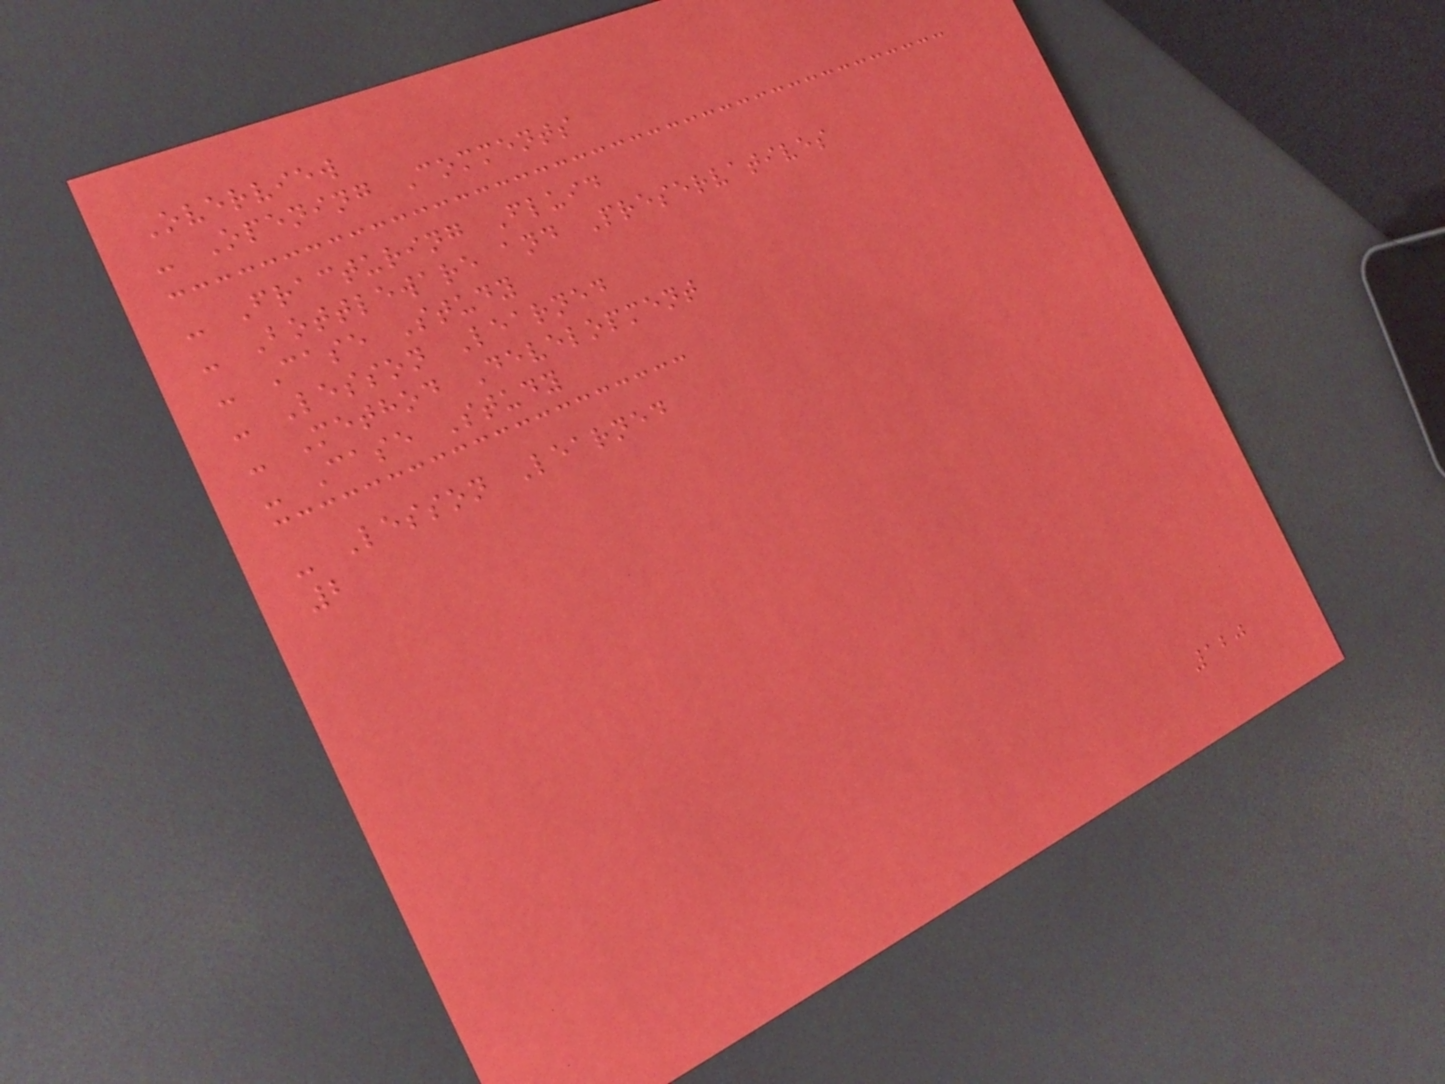Overview
- Opening Comments
- Fracturing Fluid
- Bottleware and Preservatives
- Case Study
- Lesson Learned
- Method Development
- Case Study
- Lesson Learned
2
120
